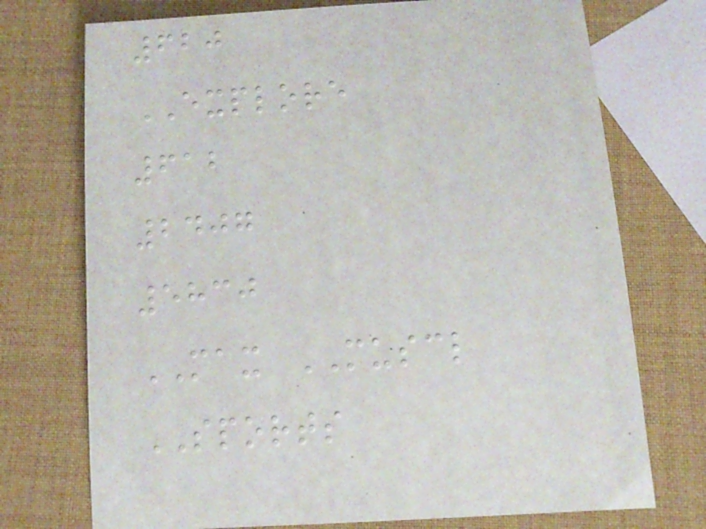620
EXPLORE
612
2407
5830
MAX MUSCL
SPORTS
